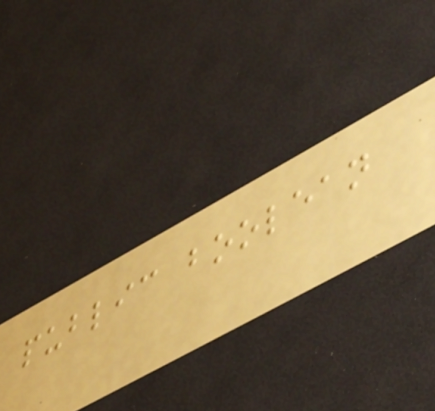public boolean
